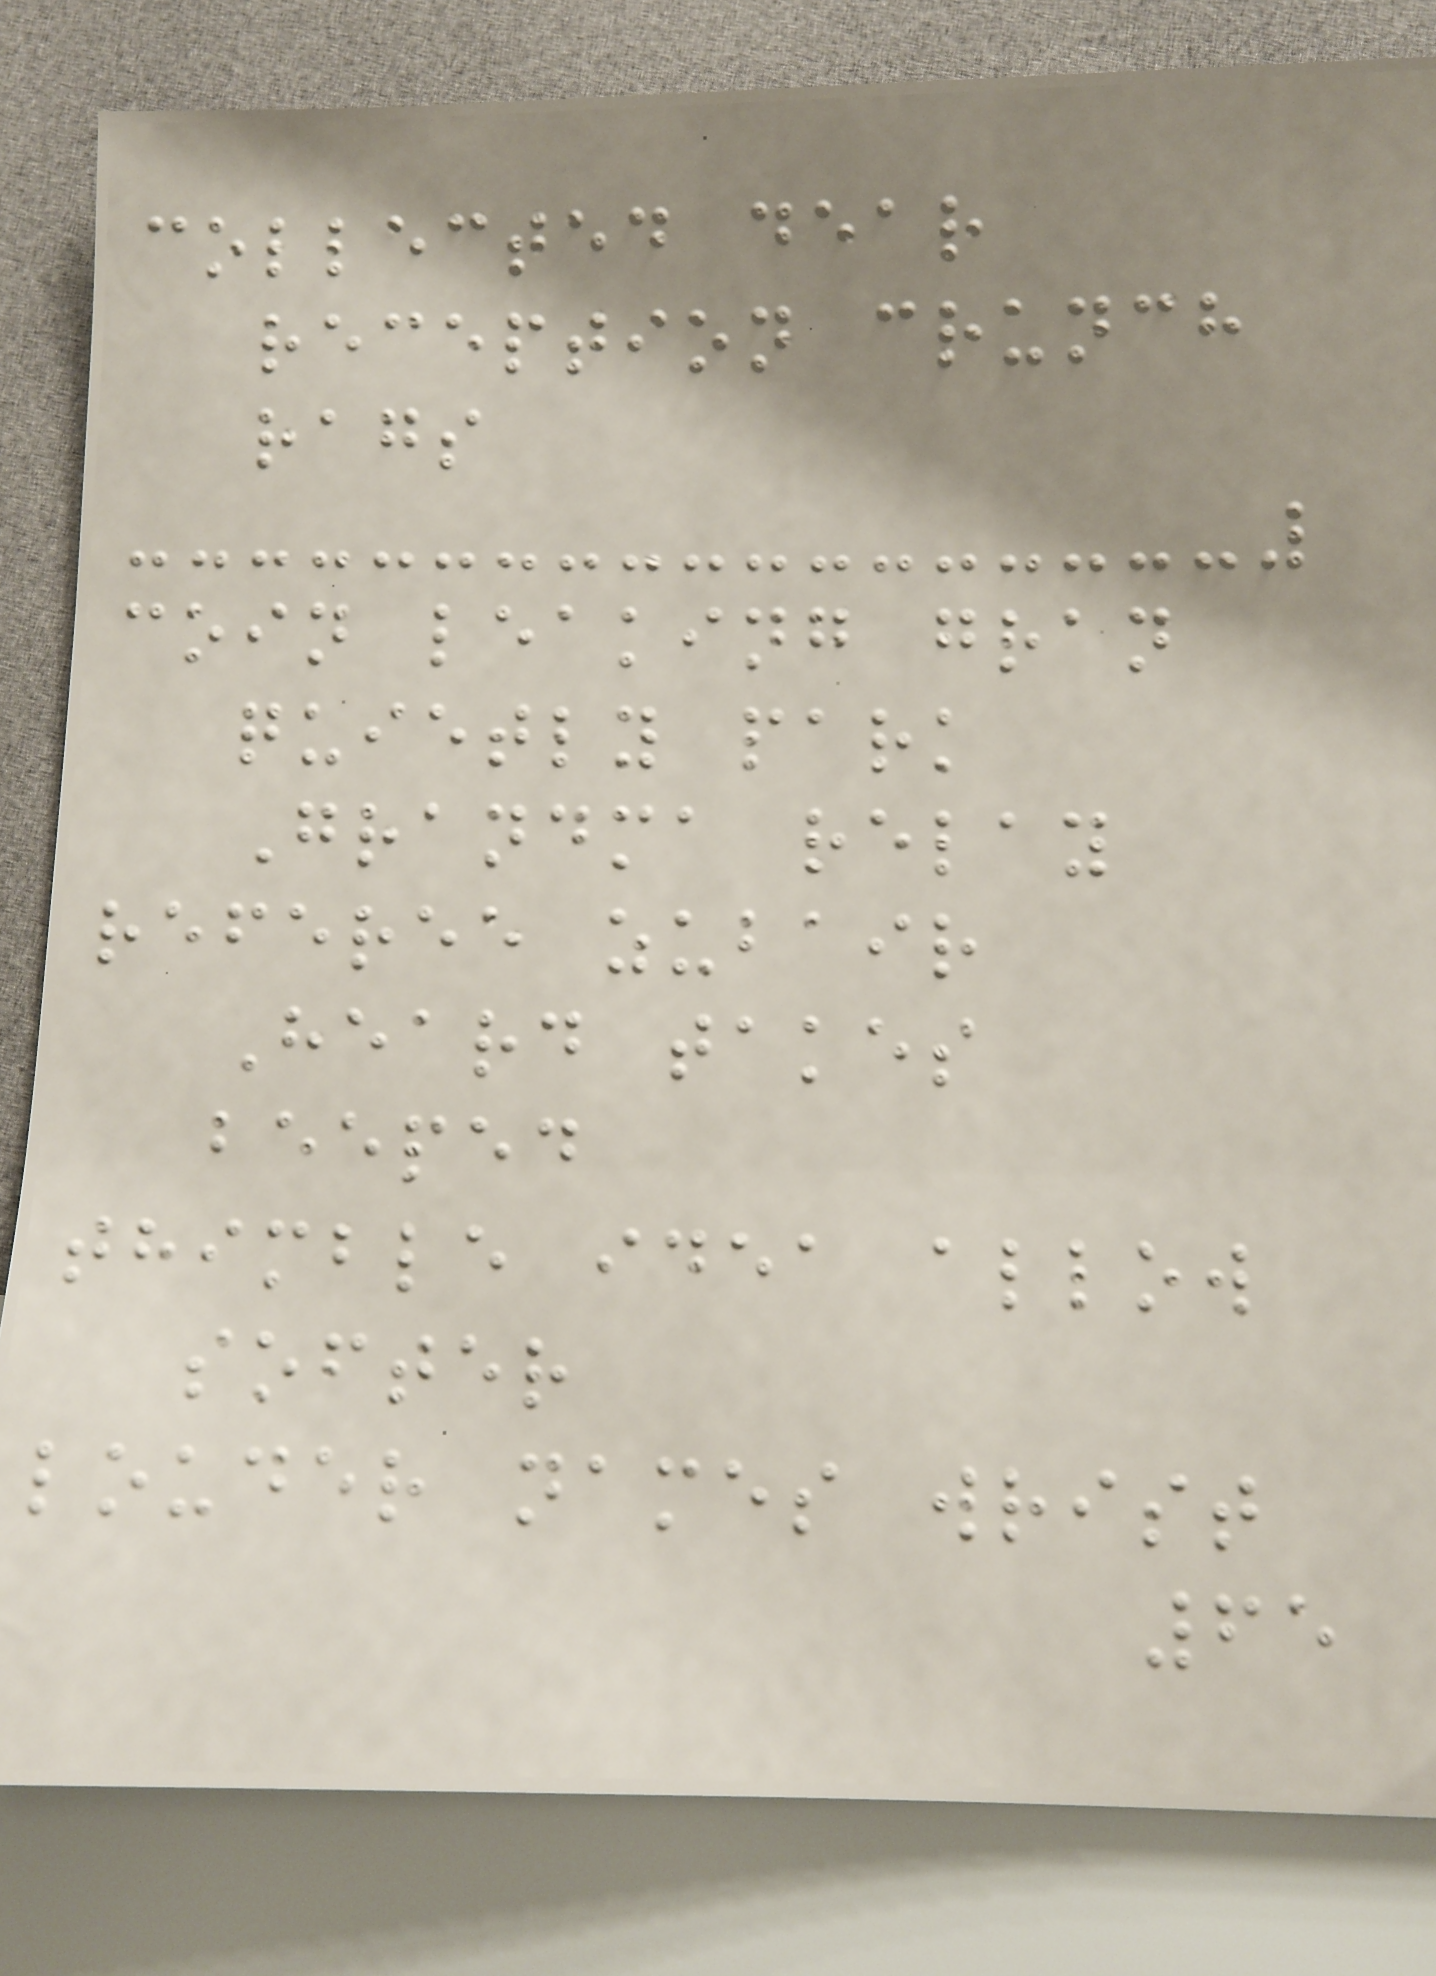collected dear
reception crunch
rags
coin leaking gran
quietly park
Grandma relay
referee zubair
Heard takes
beeped
thimble idea allow
softer
louder names wrist
65
